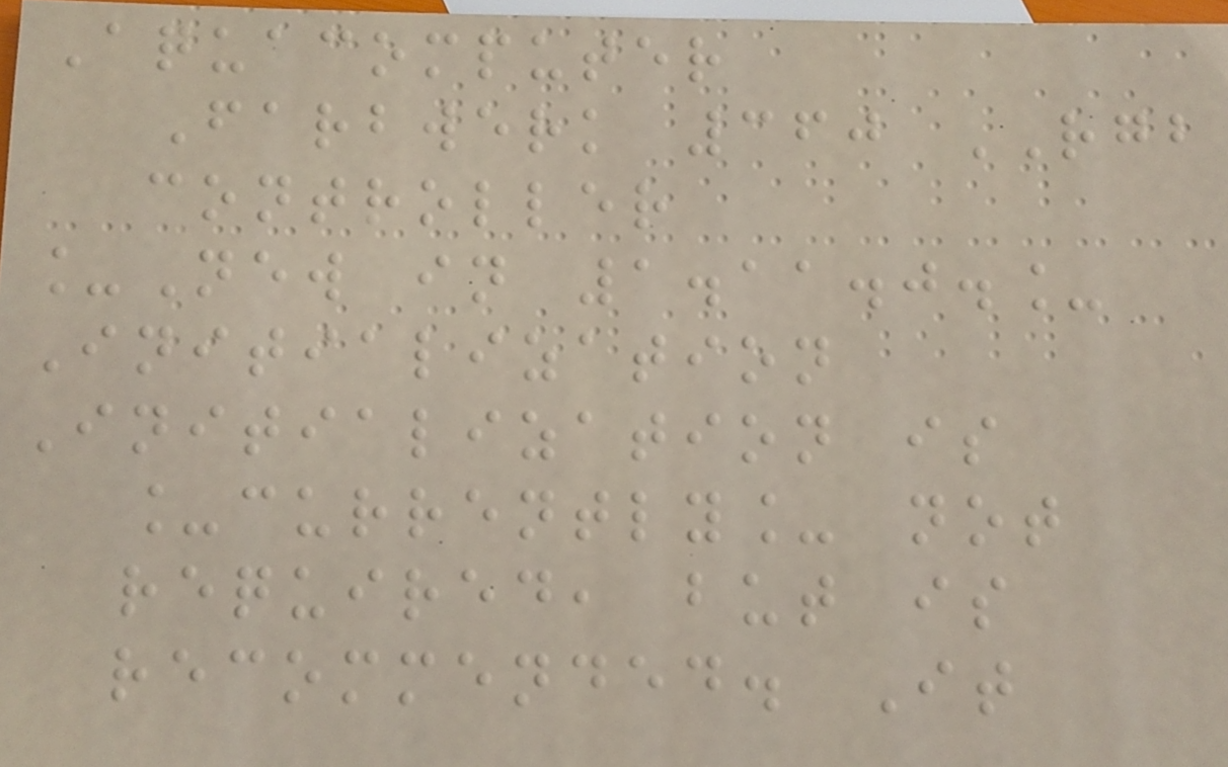Aquacomputer
Farbwerk 360 RGB
controller
_New in 1.11.0._
Initialization
Initialization is
_currently_ not
required, but is
recommended. It
